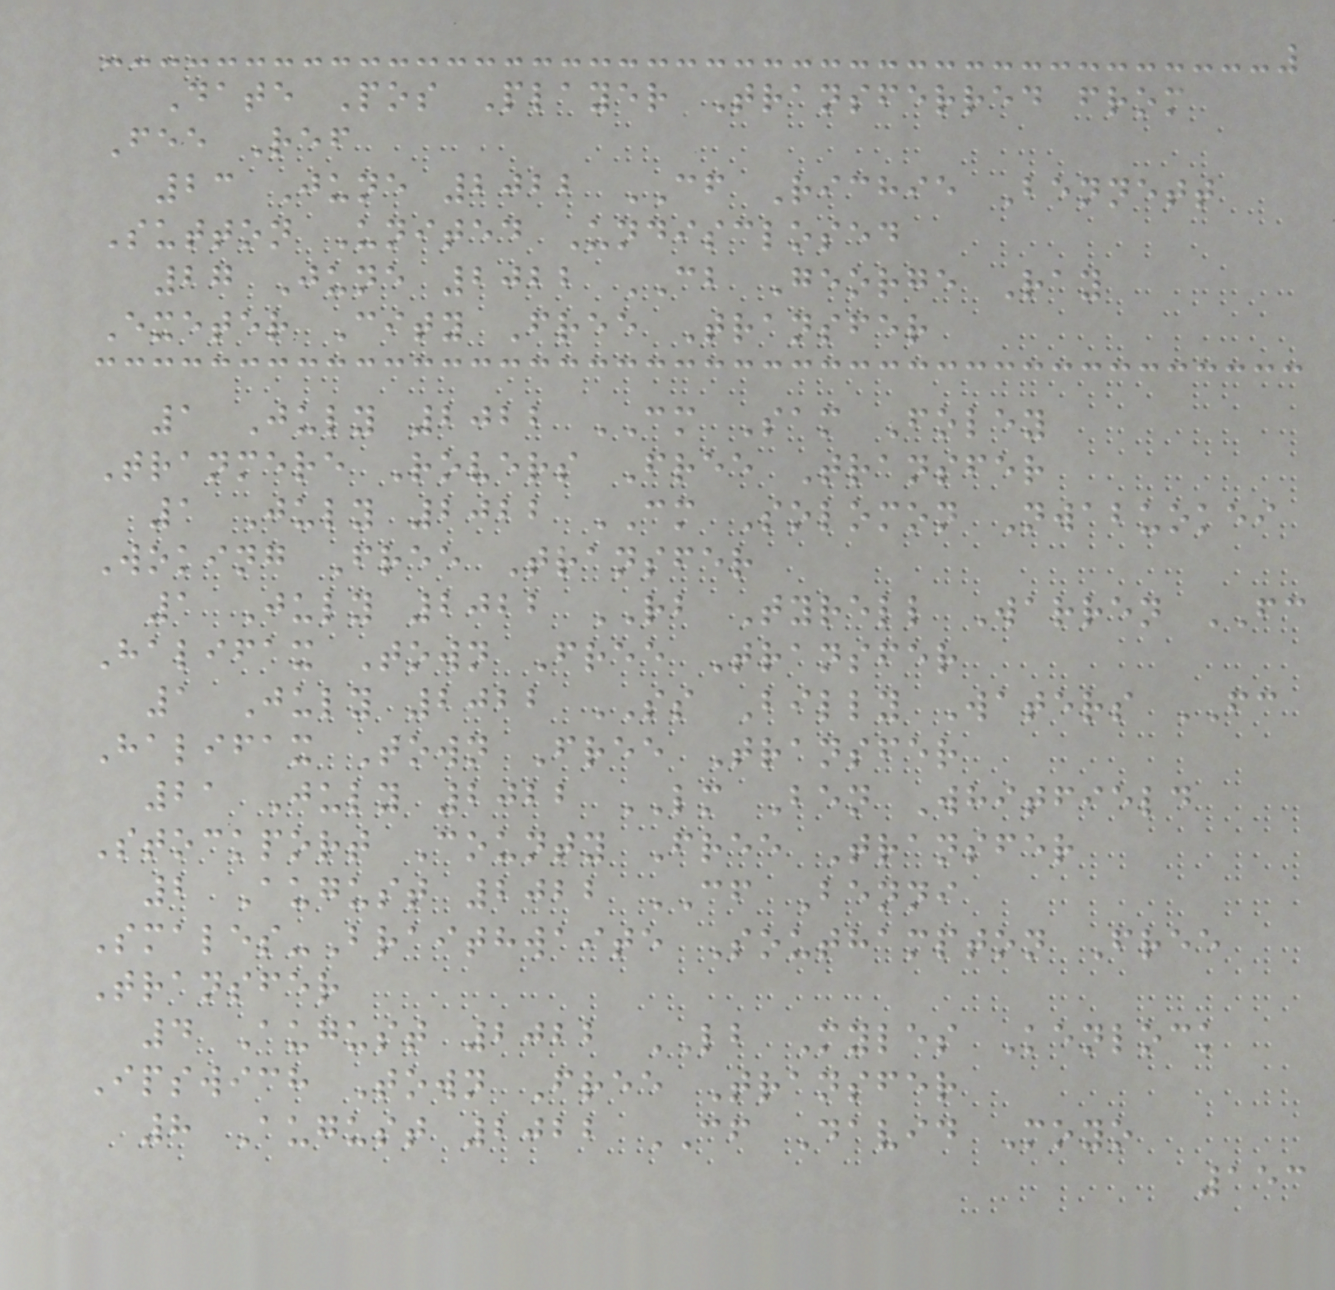Date Pos Player Transferred from
Fee Ref
23 June 2022 CF Richie Bennett
Sutton United Undisclosed
27 June 2022 CB George Ray
Exeter City Free Transfer
1 July 2022 CM Sam Foley
Tranmere Rovers Free Transfer
1 July 2022 CM Solomon Nwabuokei
Woking Free Transfer
1 July 2022 RB Tyrell Warren FC
Halifax Town Free Transfer
1 July 2022 SS Billy Waters FC
Halifax Town Free Transfer
21 July 2022 LM Ben Whitfield
Stockport County Free Transfer
2 August 2022 CF Benni
Smales-Braithwaite Southampton Free
Transfer
4 August 2022 LB Myles Kenlock
Ipswich Town Free Transfer
8 August 2022 CF David Moyo
153
